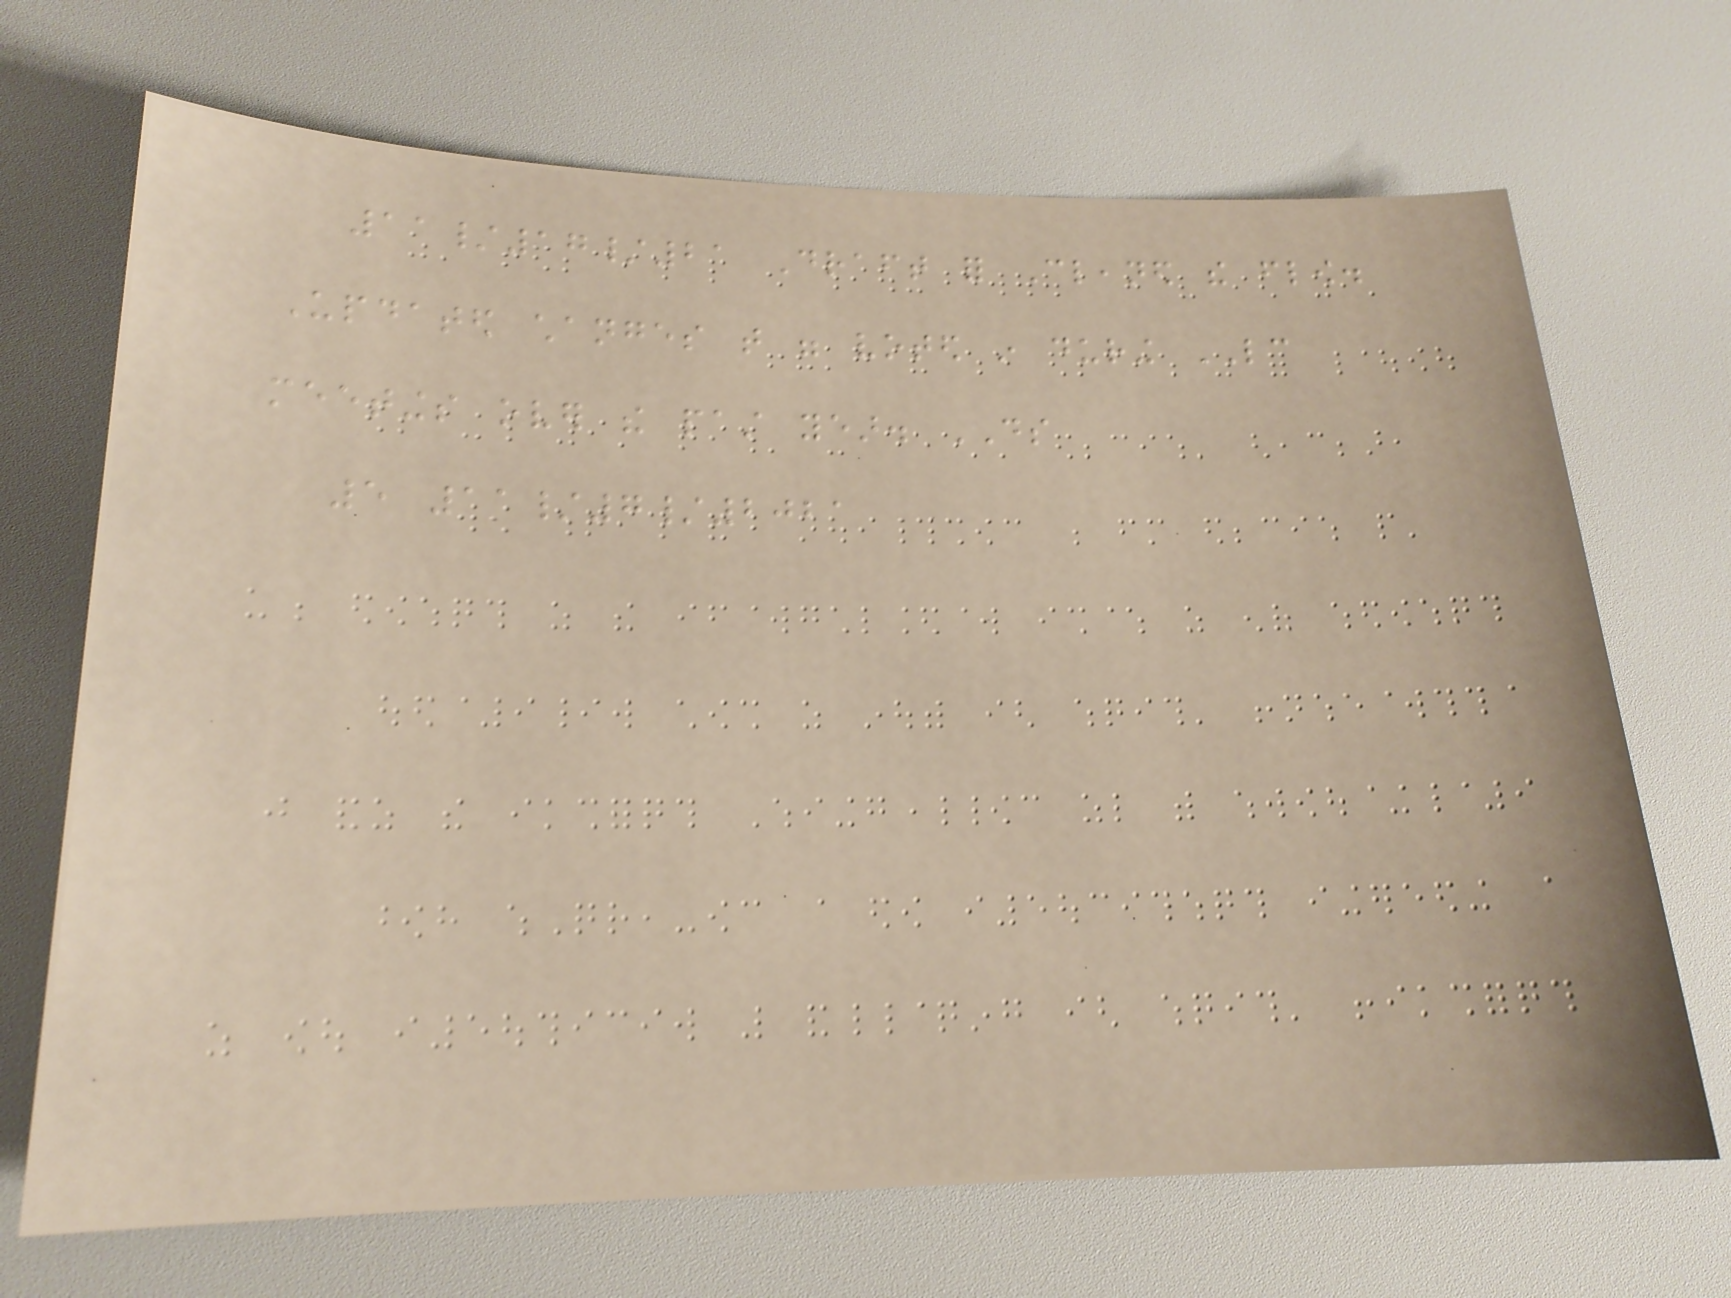11/17/21 Draft for Cleaned the flow.
Updated changes that were voted in during LC
meetings over the past year. DS
5 11/7/2021
